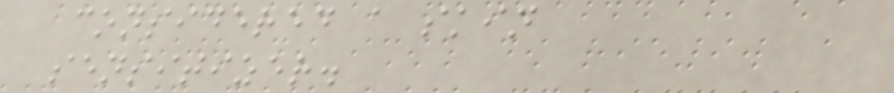considered a skin
sensitizer.
